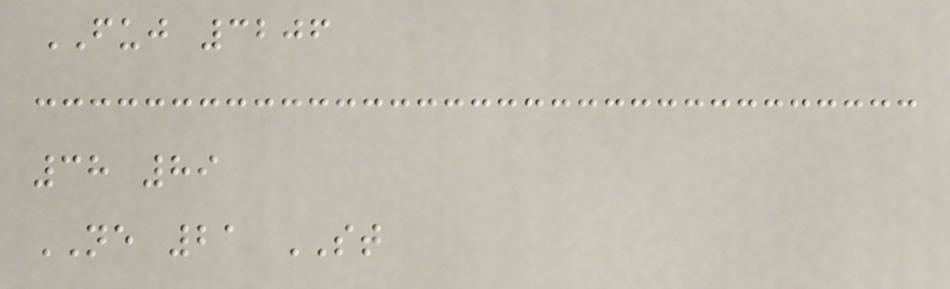FUJ 3206
38 89
NE 21 ST
